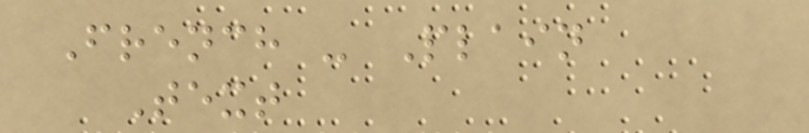French - Plain
Text
